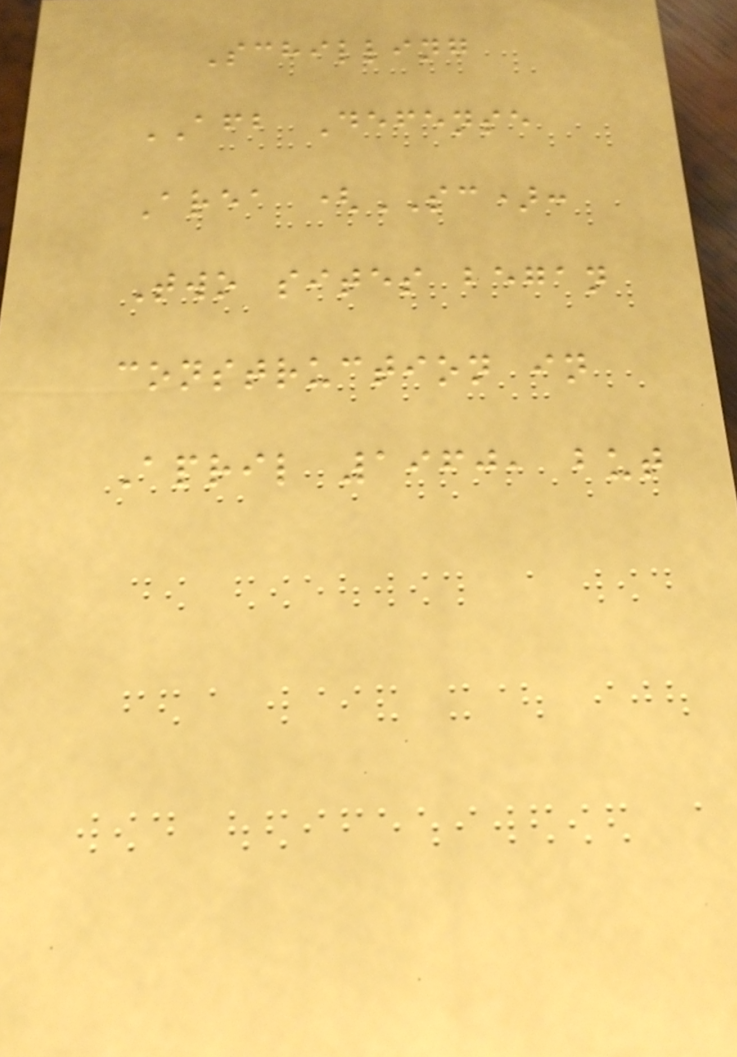Schilling
AFB Defense
Area (SC):
Two sites began
construction in
April 1960, but
